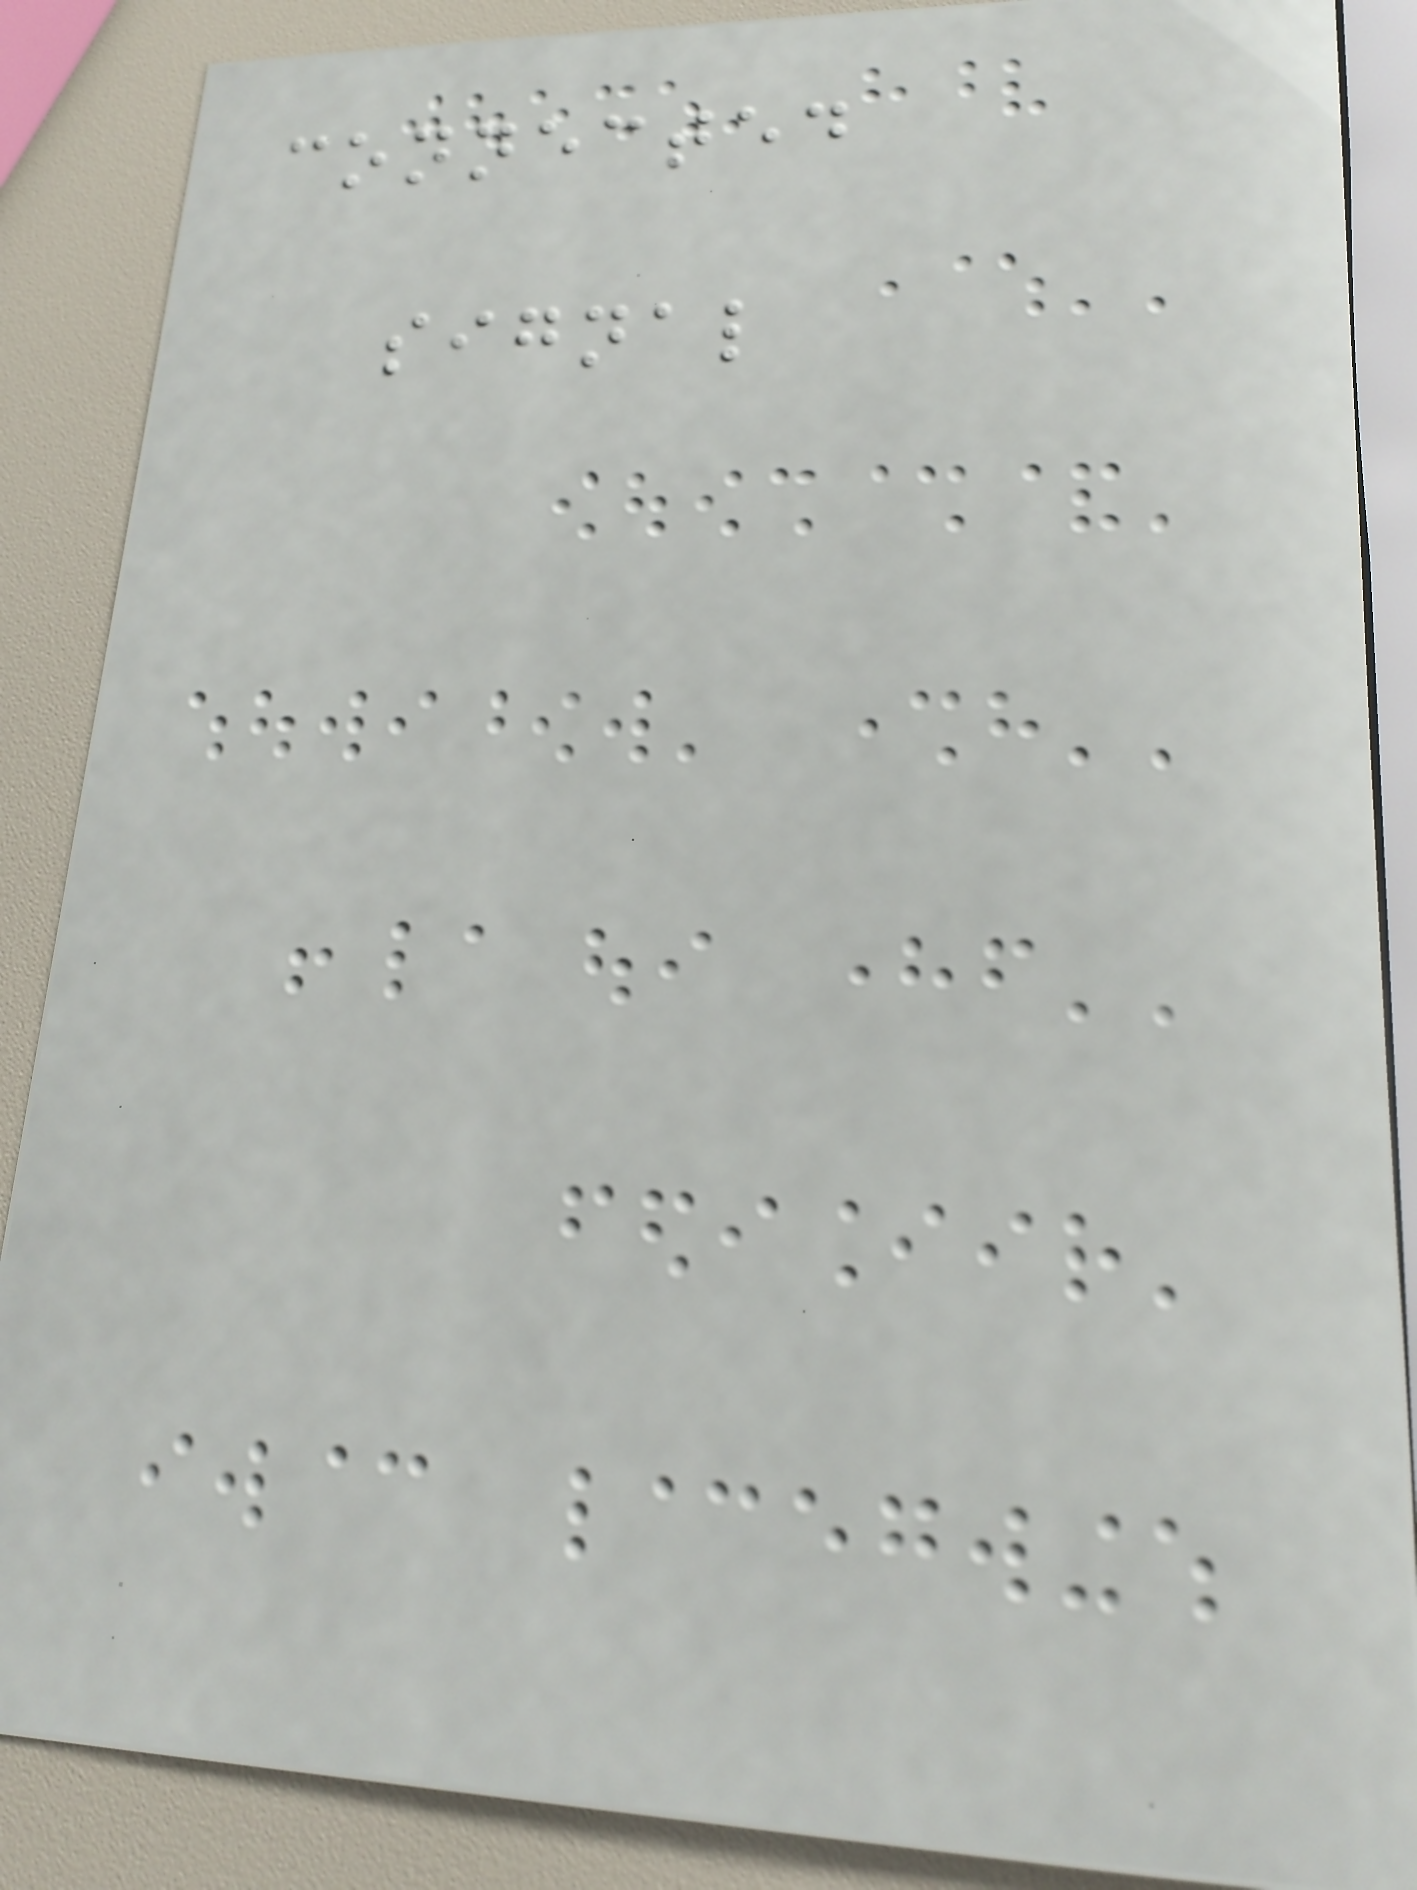connected
signal
